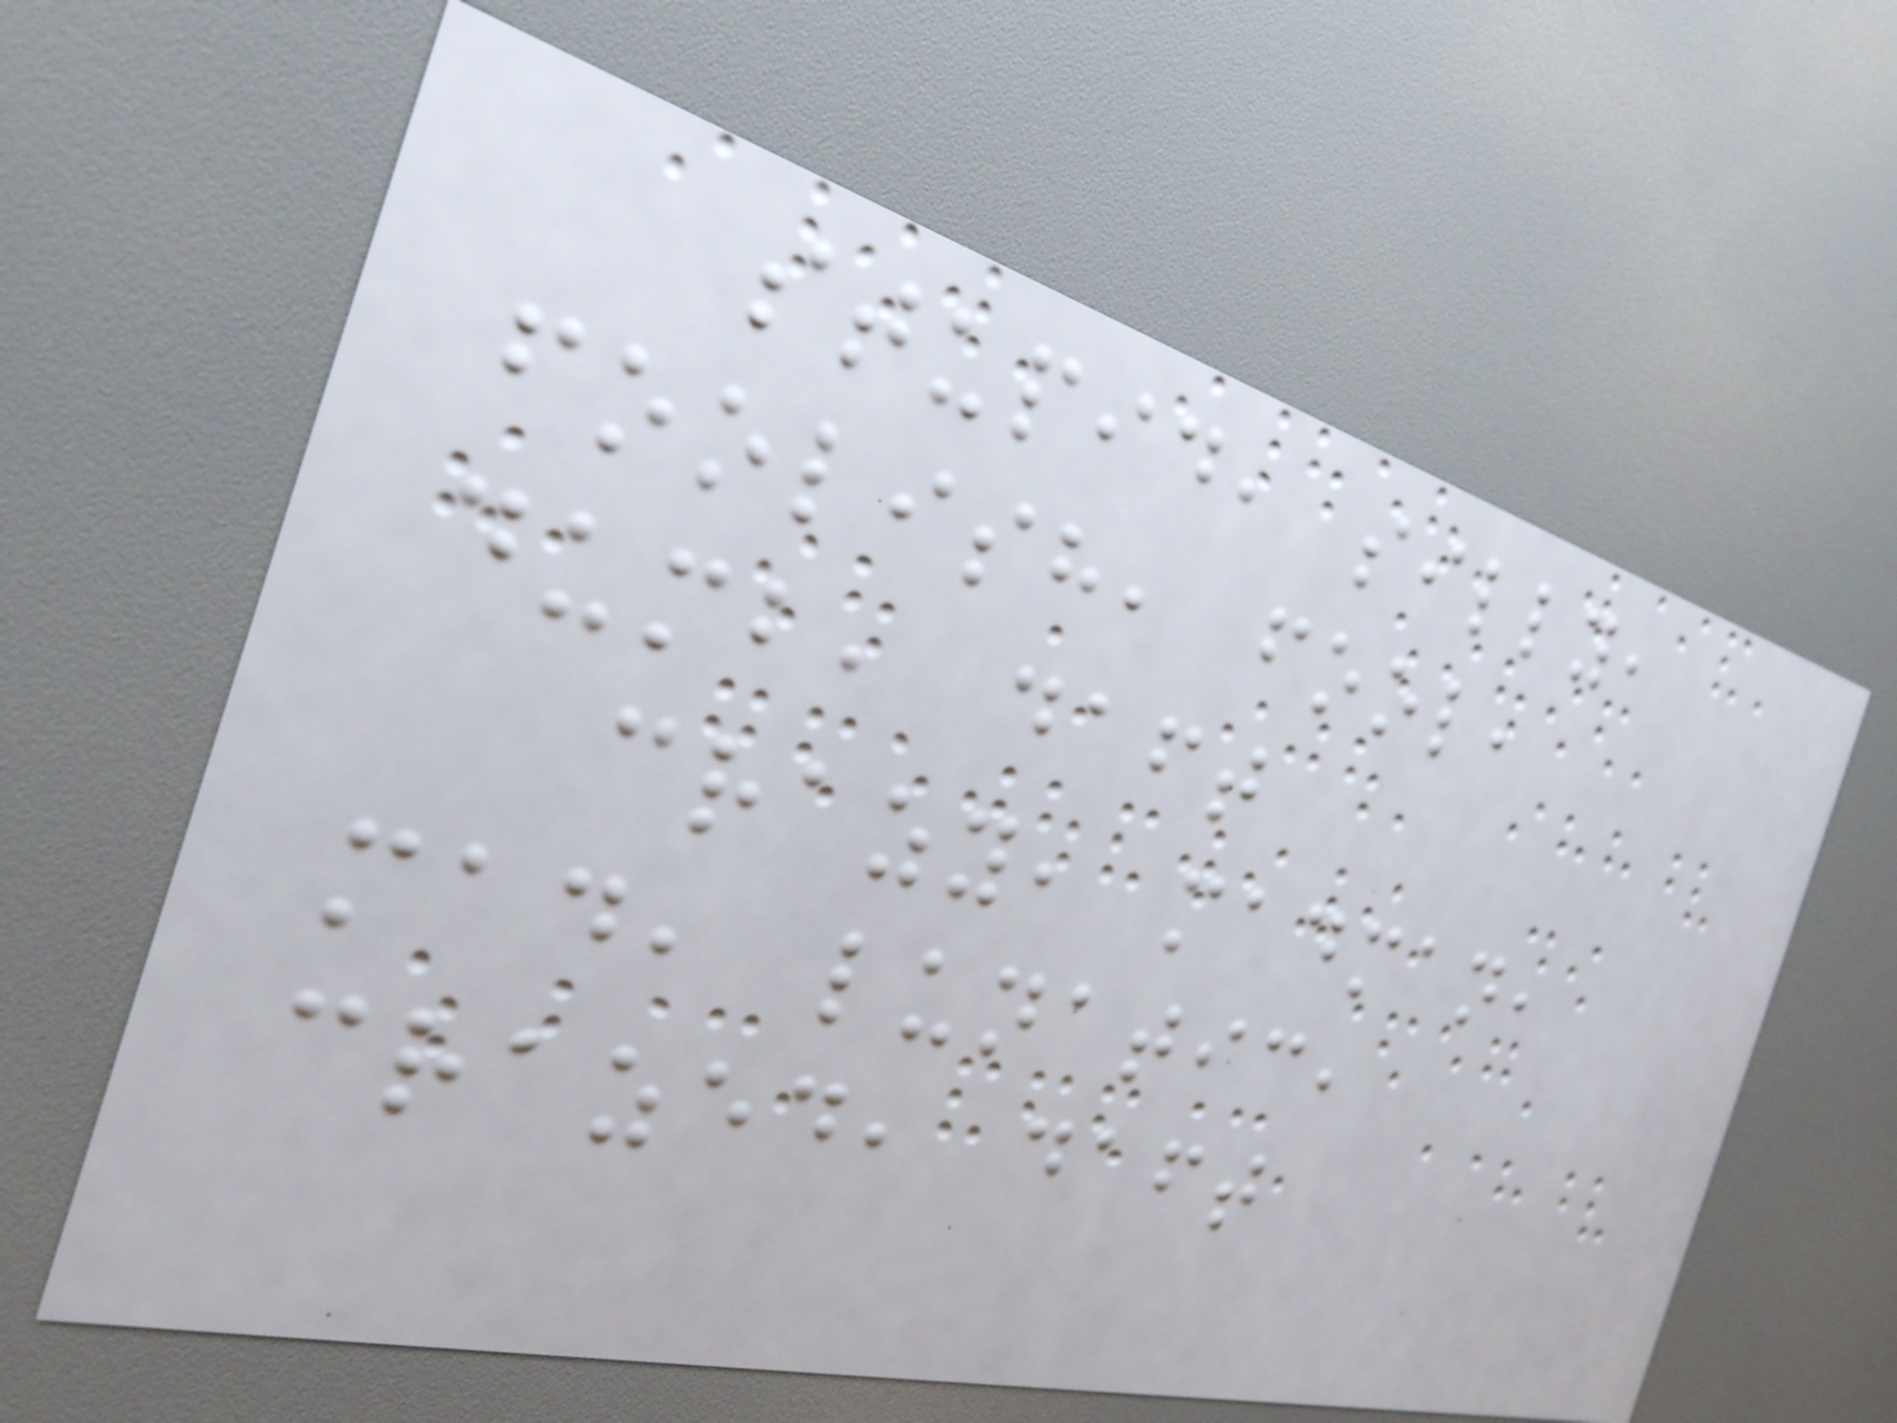stupid, silly,
foolish, fool,
dumb, daft
crazy, madman,
mad, lunatic,
crazed, daft
